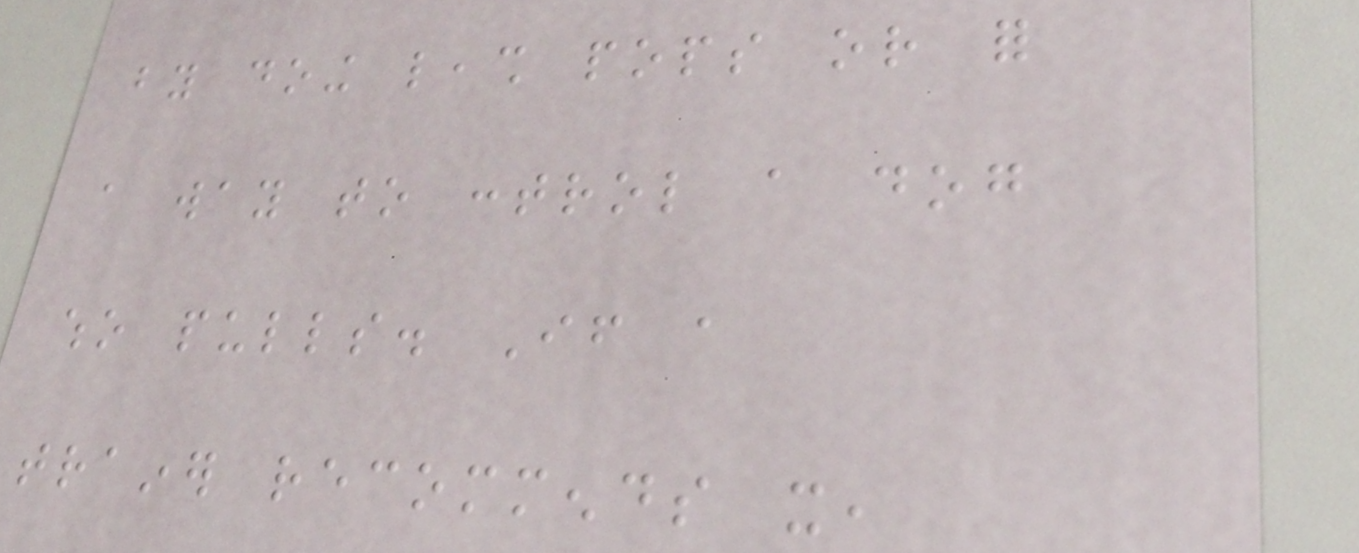by doing leash pops or for
a way to control a dog
who pulls. If a
trainer recommends it,
